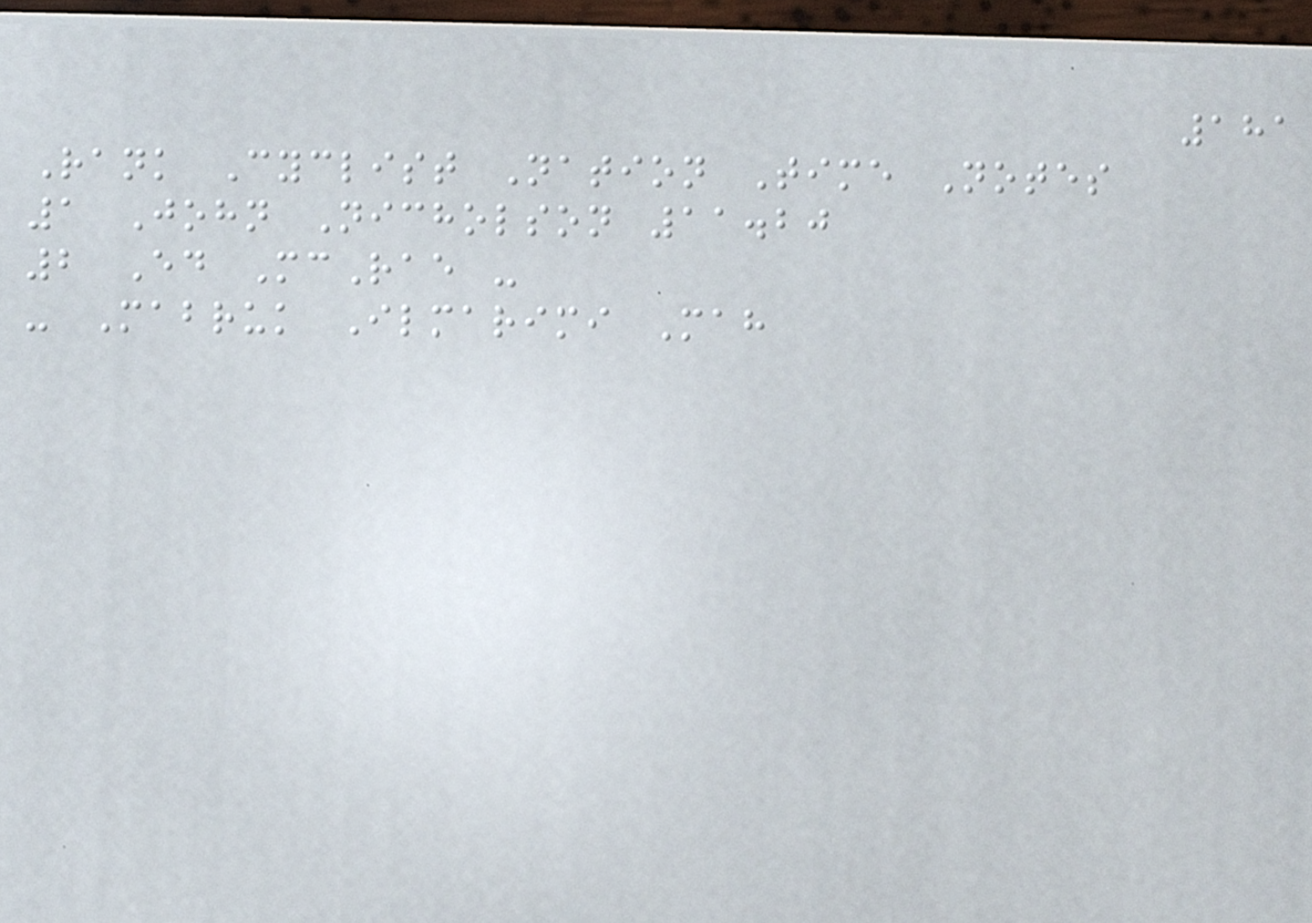181
Rank Cyclist Nation Time Notes
1 John Nicholson 11.20
2 Ed McRae -
- Mabruk Ilmarimi Mah
